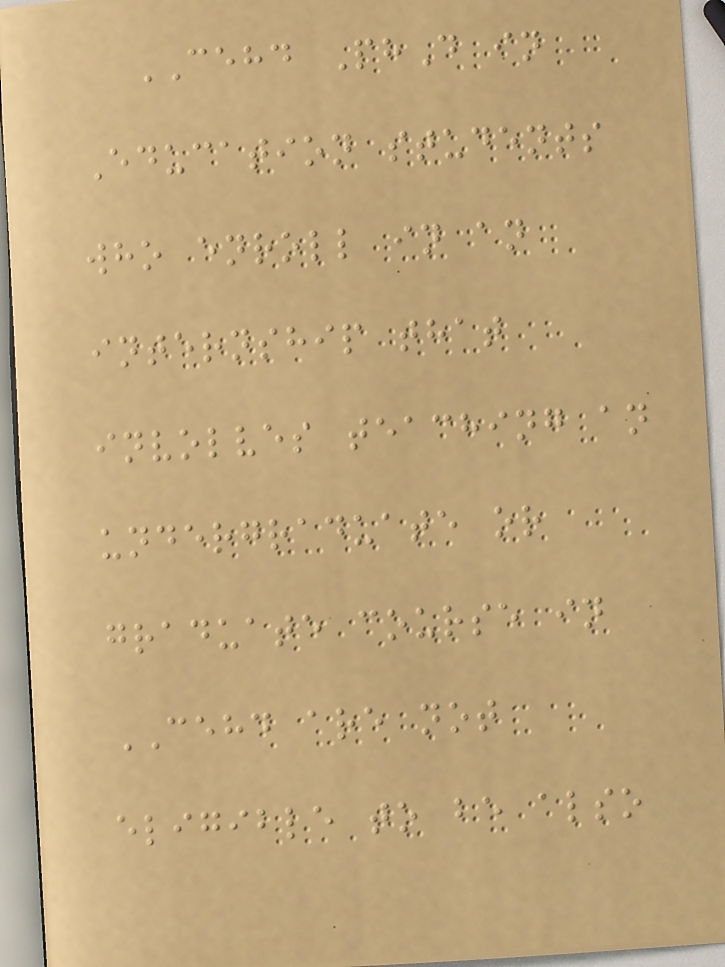CEHD PhD in
Education students
who enroll in an
internship that
involves teaching an
undergraduate or
graduate course in
CEHD are not
eligible to be also
